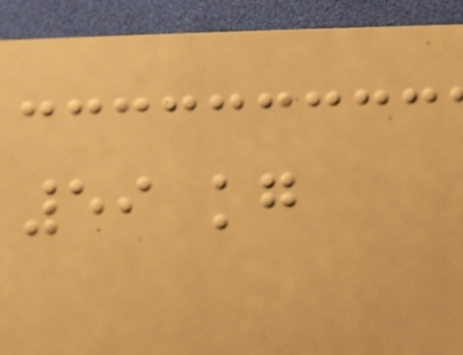59 kg
